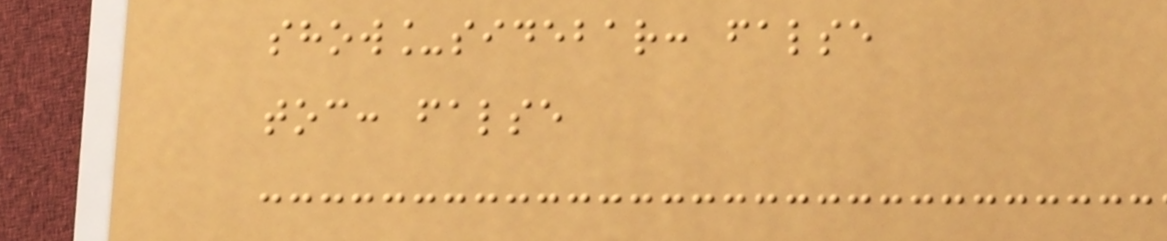show_sidebar: false
toc: false
